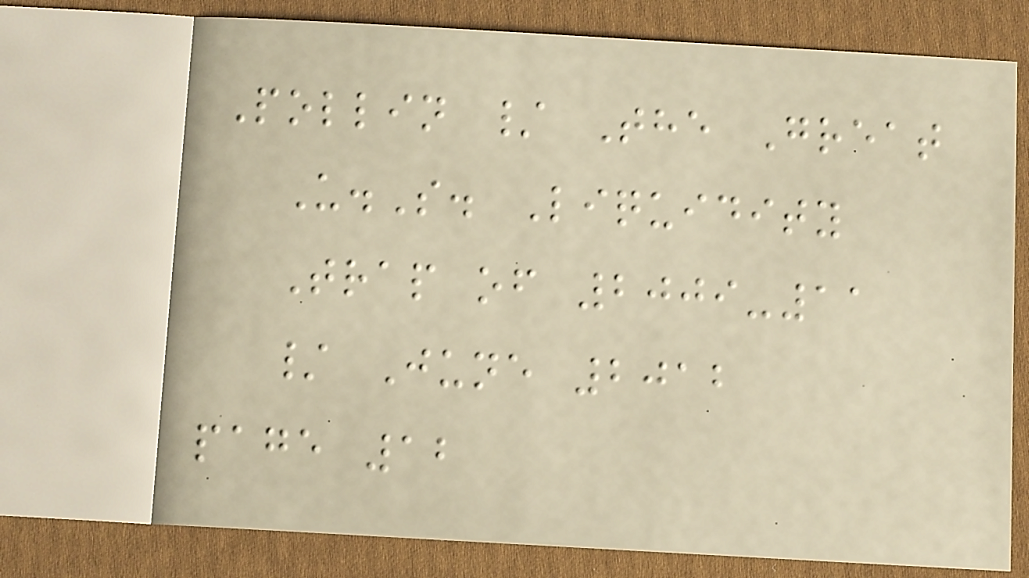Pollin / The Great
U.S. Liquidity
Trap of 2009-11
/ June 2012
page 12
